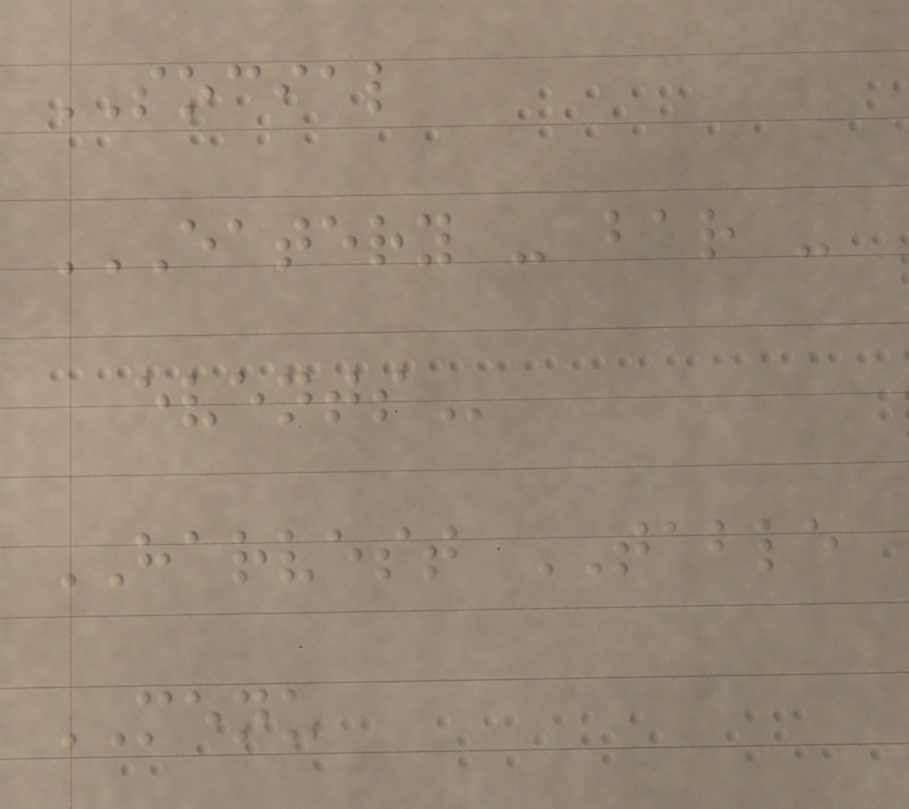SOCIAL
EATERY - BAR -
EVENTS
HARVEST TABLE
MENU
